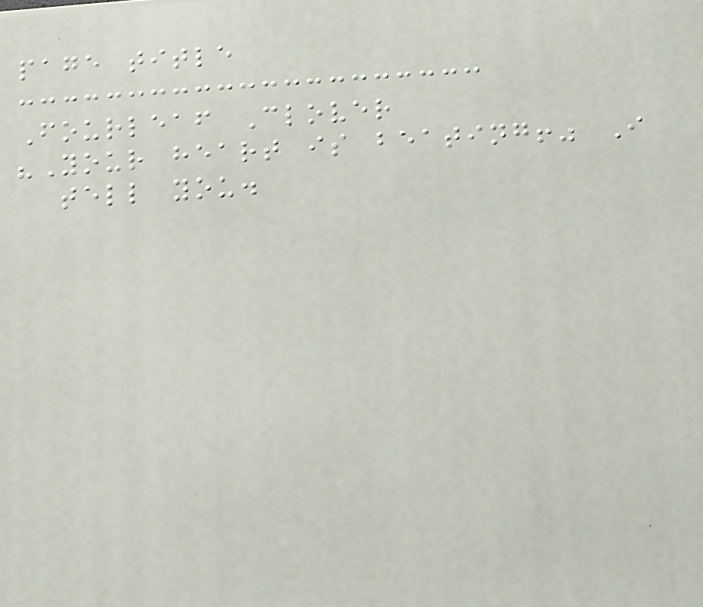page title
Fourleaf Clover
"Your heart is beating!" I
tell you.
